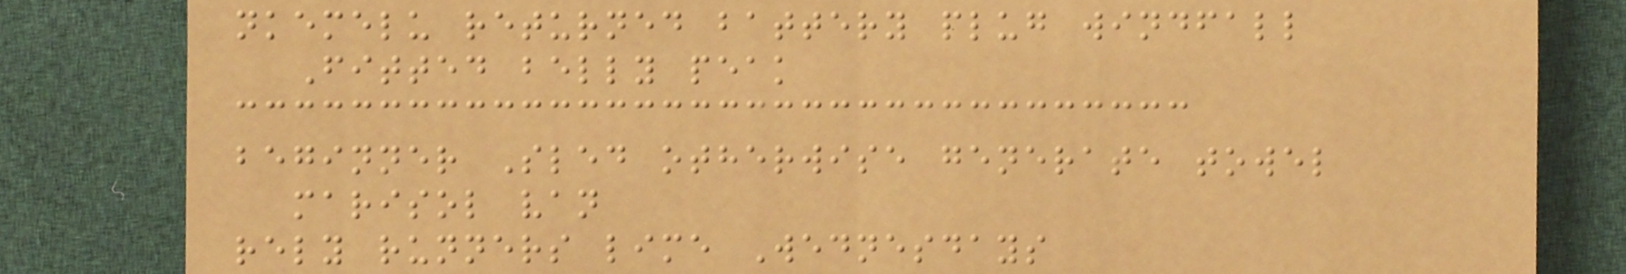nkemelu returned battery plug windfall
Fitted belly peak
beginner Sled otherwise generate towel
marisol van
rely runners lime Wednesdays
